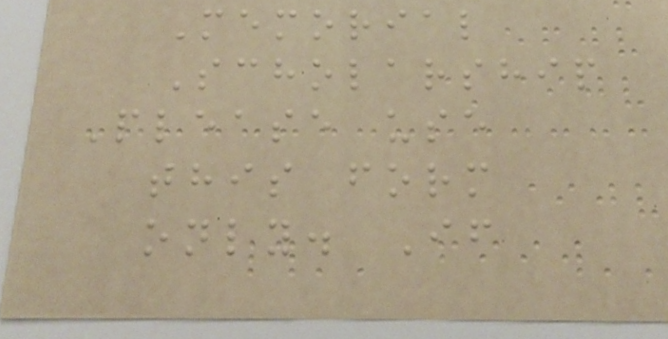Memorial
Scholarship
Please use
this form
only. If
